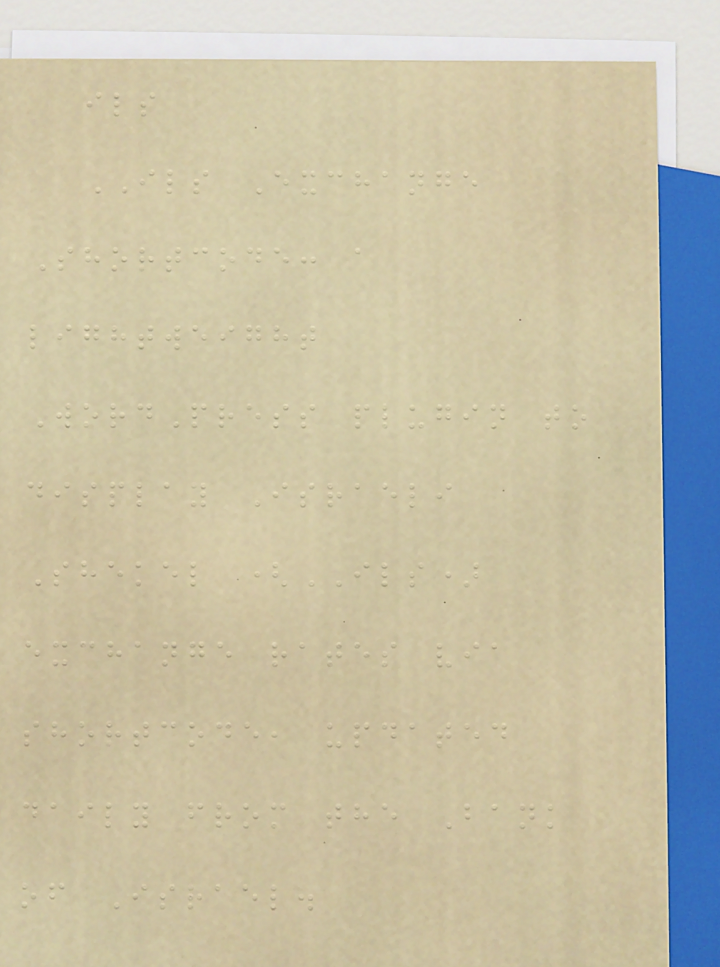ils
ILS Exchange
Shortcode: a
lightweight
WordPress plugin to
display Israeli
Shekel (ILS)
exchange rates via
shortcode, updated
daily from the Bank
of Israel.
